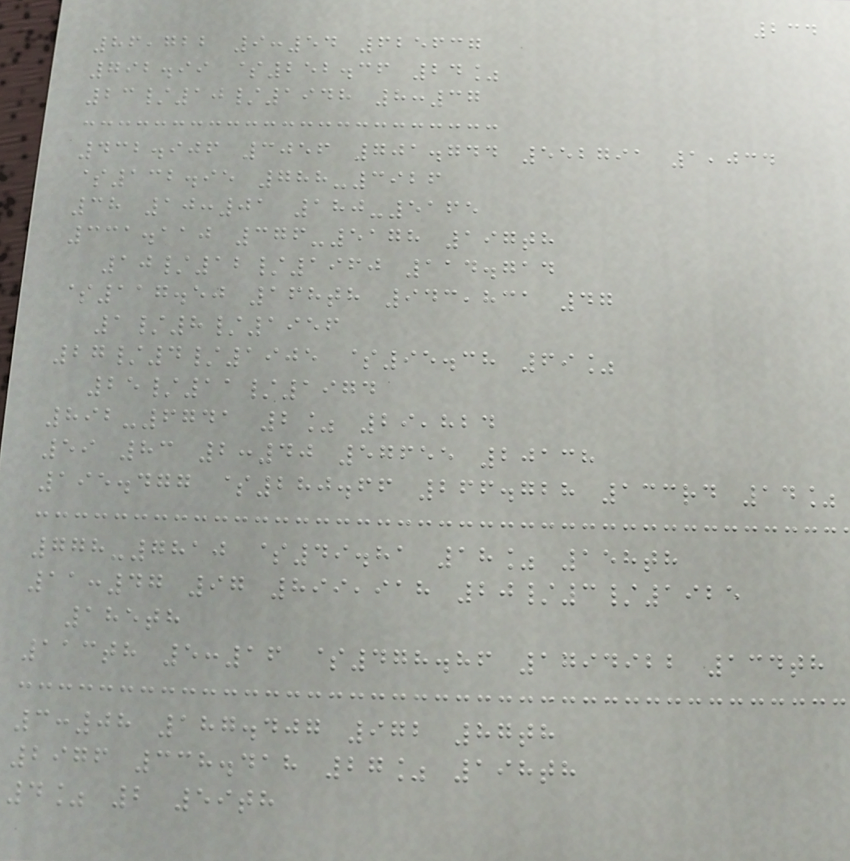234
86,722 9:54 625637
792.99 $252.36 24%
23/10/1948 8:37
432.906 3056 701.744 552791 1,034
$132.95 788-3926
38 10:01 180-5165
331.110 376-5178 197th
10/12/1960 114.714
$117.50 168th 943,831 47
1/8/1956
27/4/1905 $95.38 69%
25/11/1974
892-6741 2% 29,824
59 83 2:40 57655 20138
195.477 $280.66 266.728 133rd 14%
778-7810 $49.81 18% 158th
11:47 97 899,918 20/3/1925
185th
113th 5:16 $478.86 1794922 134th
3:08 187.407 972 87th
2976 338.418 27% 198th
4% 2 59th
